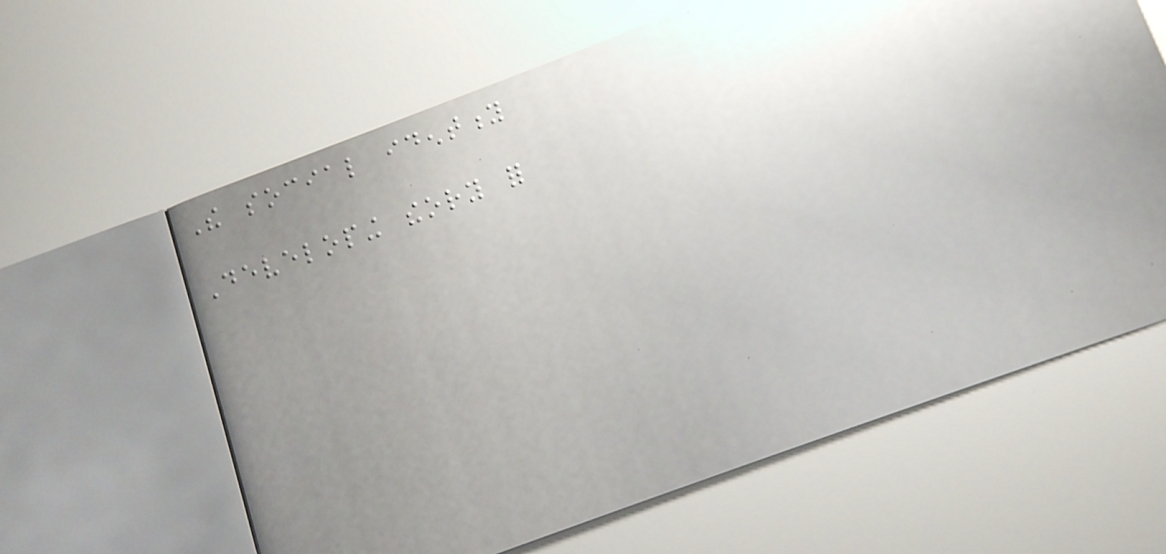The social identity
Developing theory for
